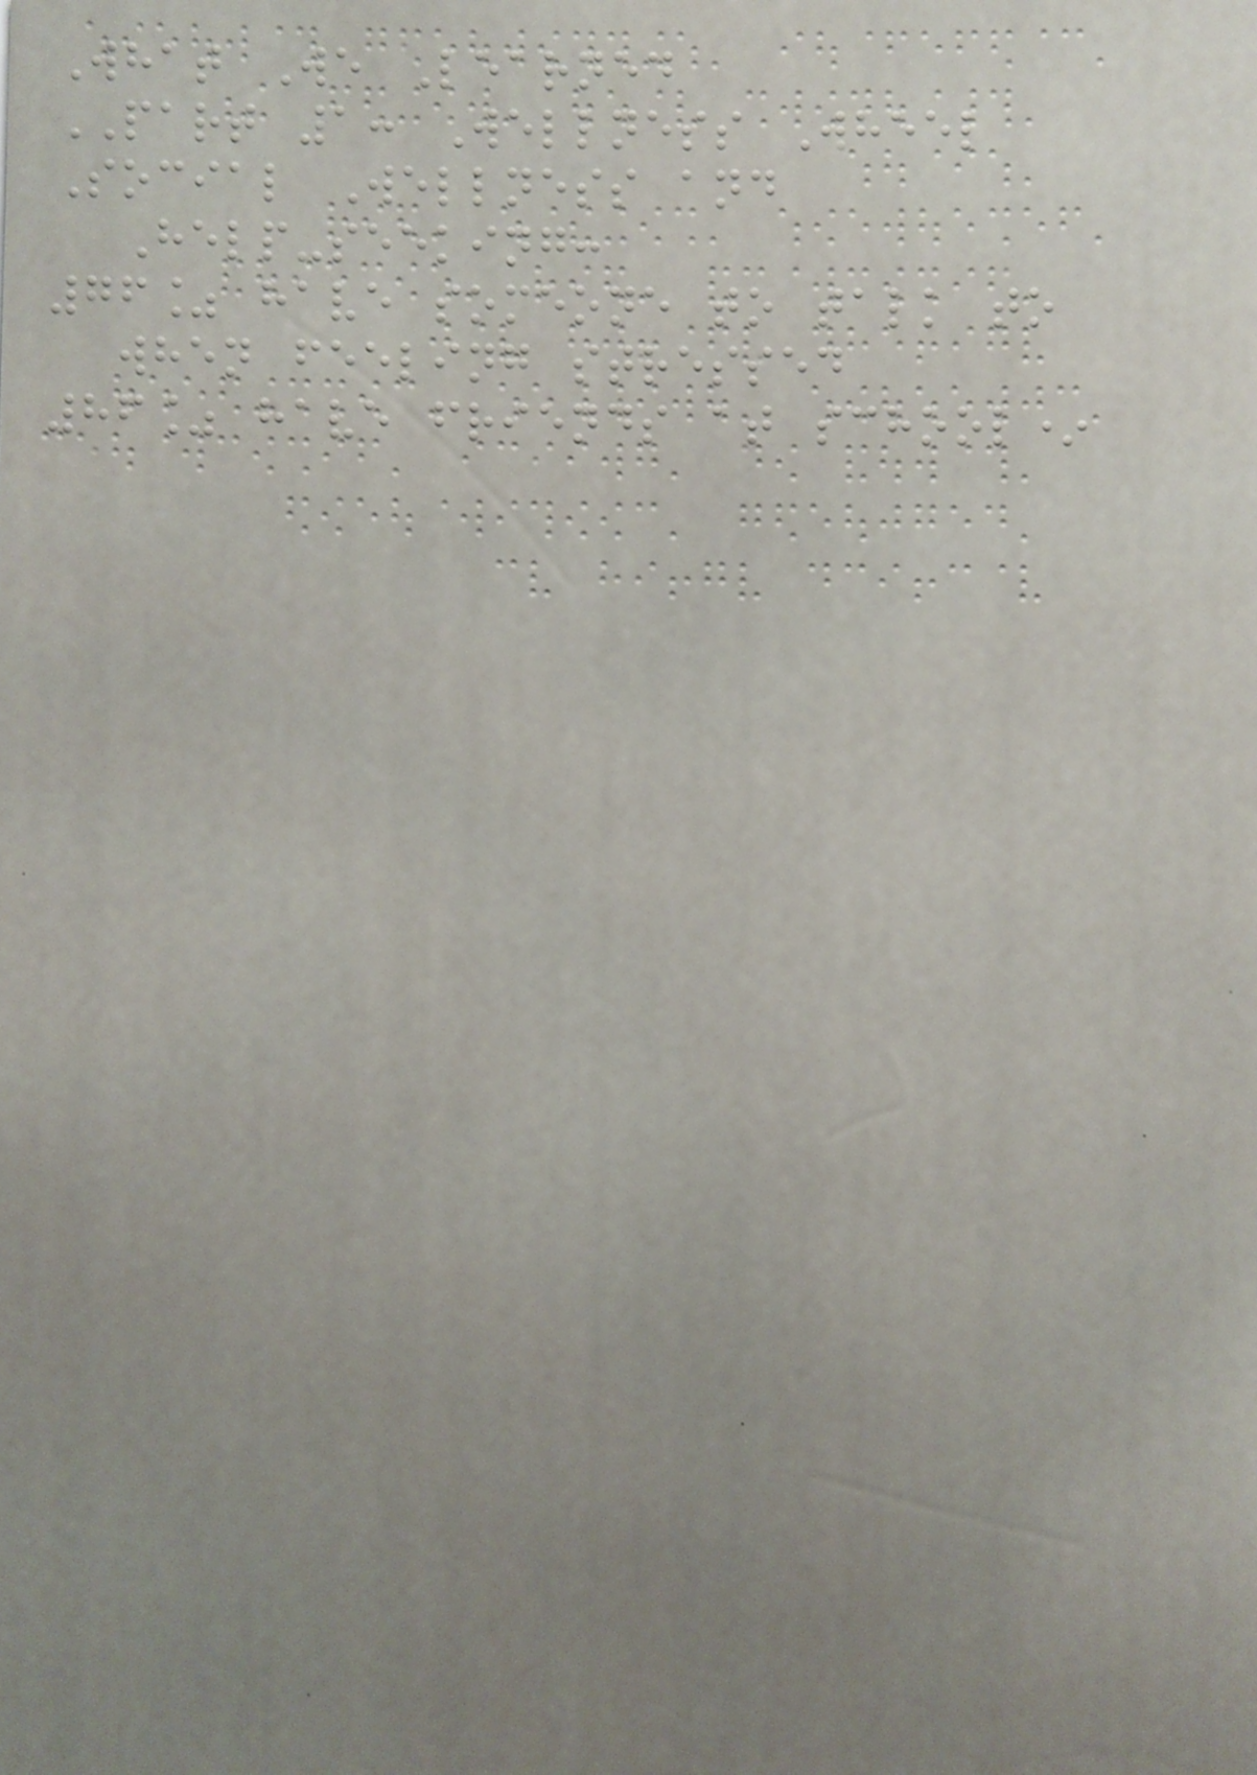What We Learned
PART 1: Wellness Wheel
Social Wellness and
Help-seeking:
76% have someone to talk to
when feeling stressed
86% have friends at school*
